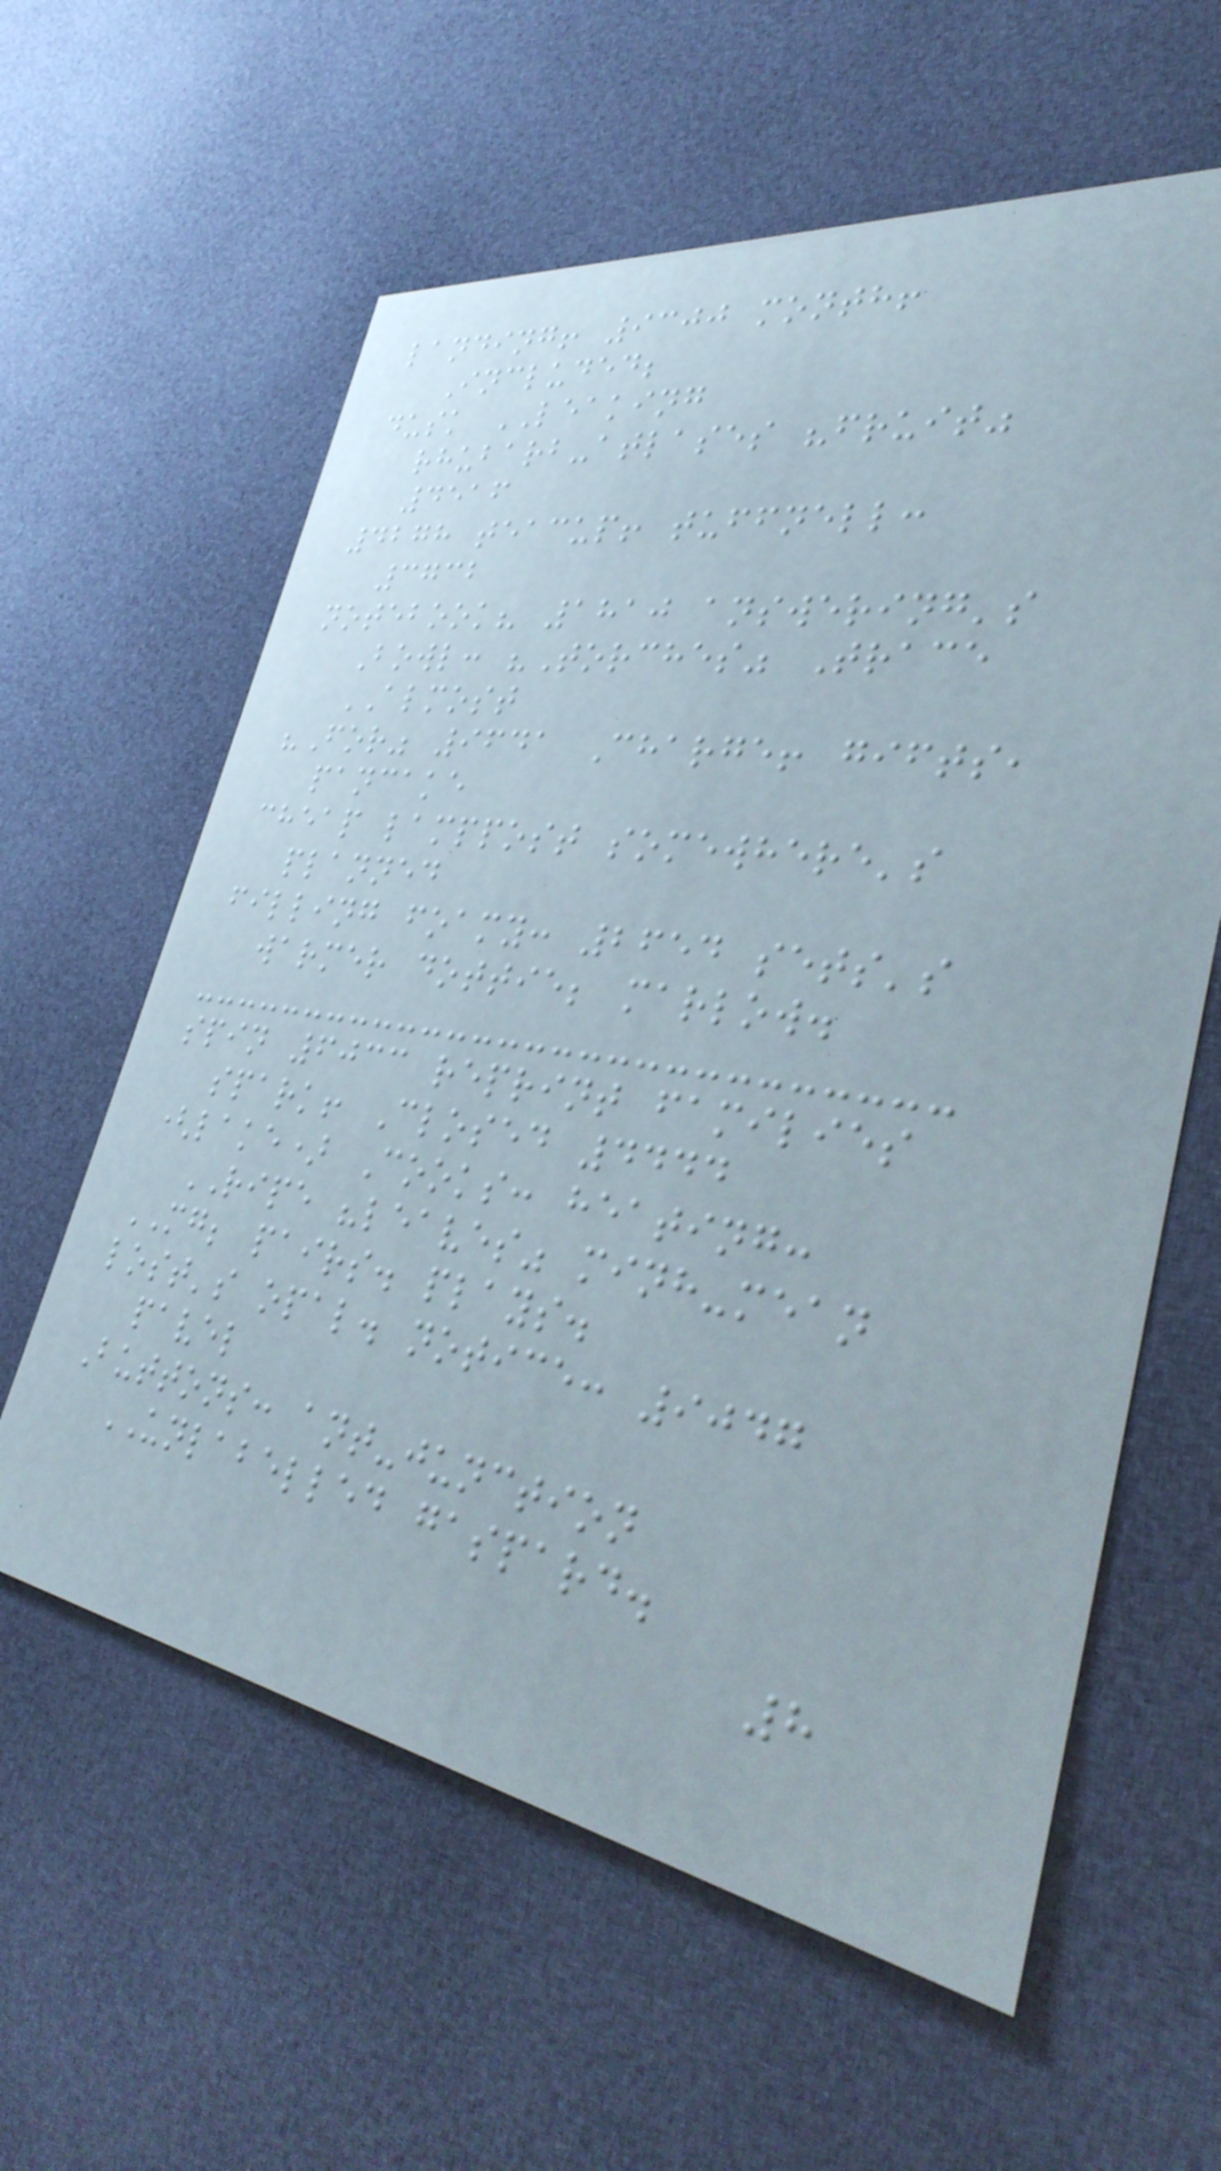landing! 9300 month!
Included;
dusk LEAKING
rhubarb-atlases "fruit"
4516
4278 teacup! tuffnell:
3732
notebook? 1810 answering's
Bowl: "Torches" Trace
ALMOST
"For" 9641 Charge! gifts,
pancake
cheap lamppost somewhere's
planned
filling foamy: 2654 sets's
warmer dottie; marlow.
spin 6033 reprint families
spark! Closed 4444
(lake) Cooks: heating:
RIPE "leaves" minh-mean
MG; pairs. plays.
lost's opal. notice: 9047
pavel
Buttons: ant-junction
UNLABELLED gaspard.
8
